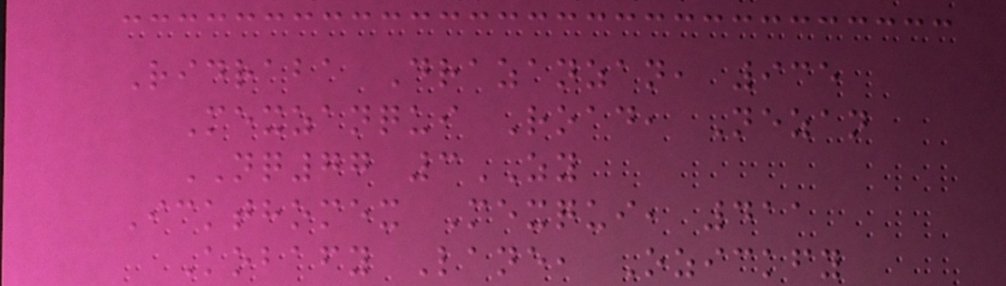Ridraba Drazanzan, 935
Mexzanqui Road, Nezan
NQ77 3ZY
Ickthomex Mexqui, 411
Kobafy Lane, Ozickfy
